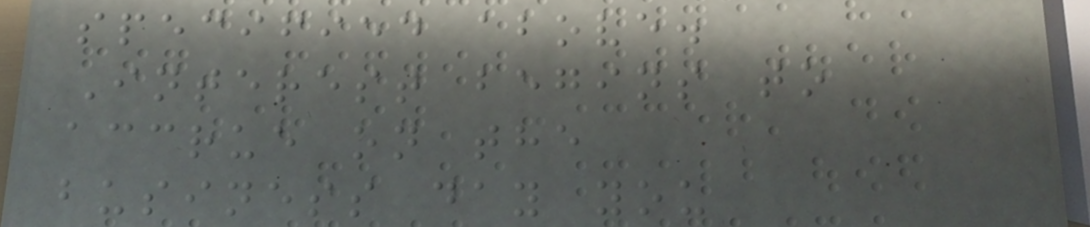specified above.
Interest begins to
accrue on the
business day you
